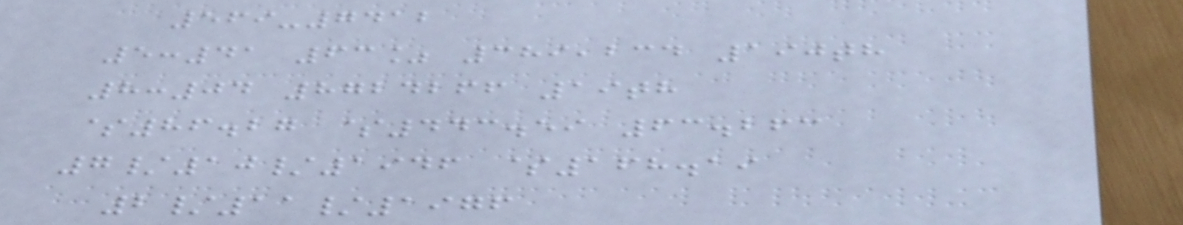569-7412
5:41 63% 389,234 190th
8:04 8724266 19th
$86.27 $443.59 63.263
7/10/1946 $168.19
2/11/1976
